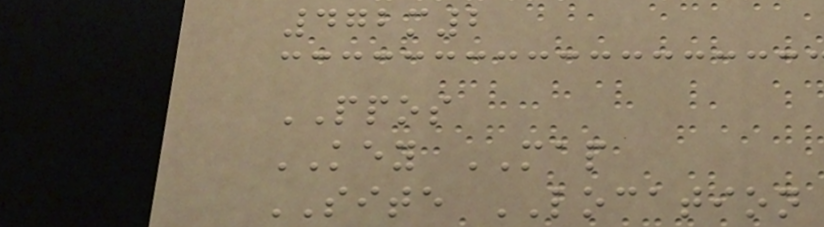472m2
PPOS
KEY MAP
SITE LOCATION
